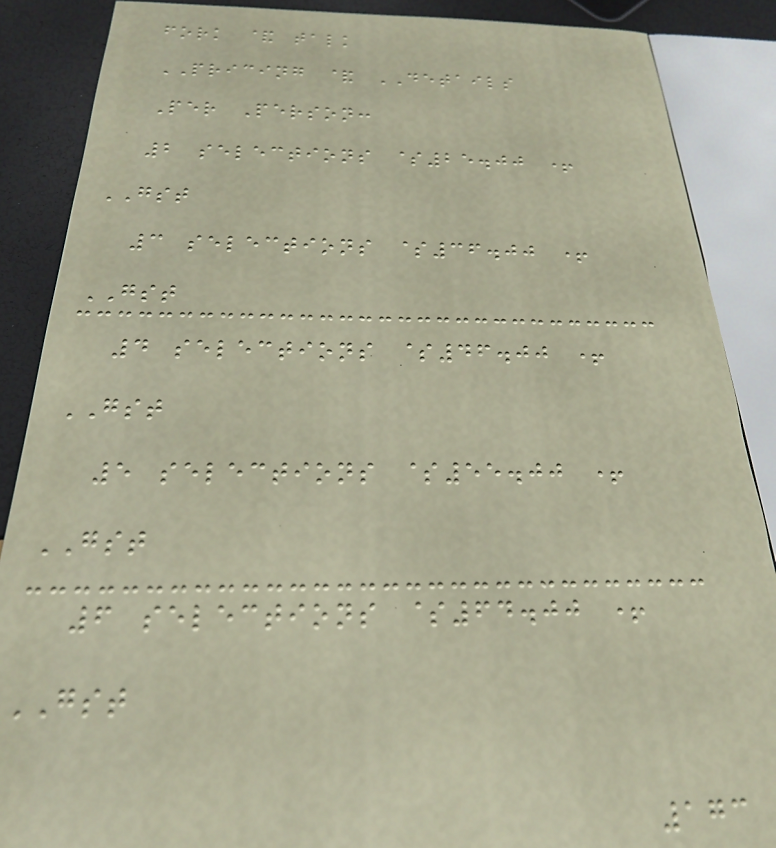fork & talk
PRICING & DETAILS
Per Person:
2 selections $25.00 +
GST
3 selections $36.00 +
GST
4 selections $46.00 +
GST
5 selections $55.00 +
GST
6 selections $64.00 +
GST
173
